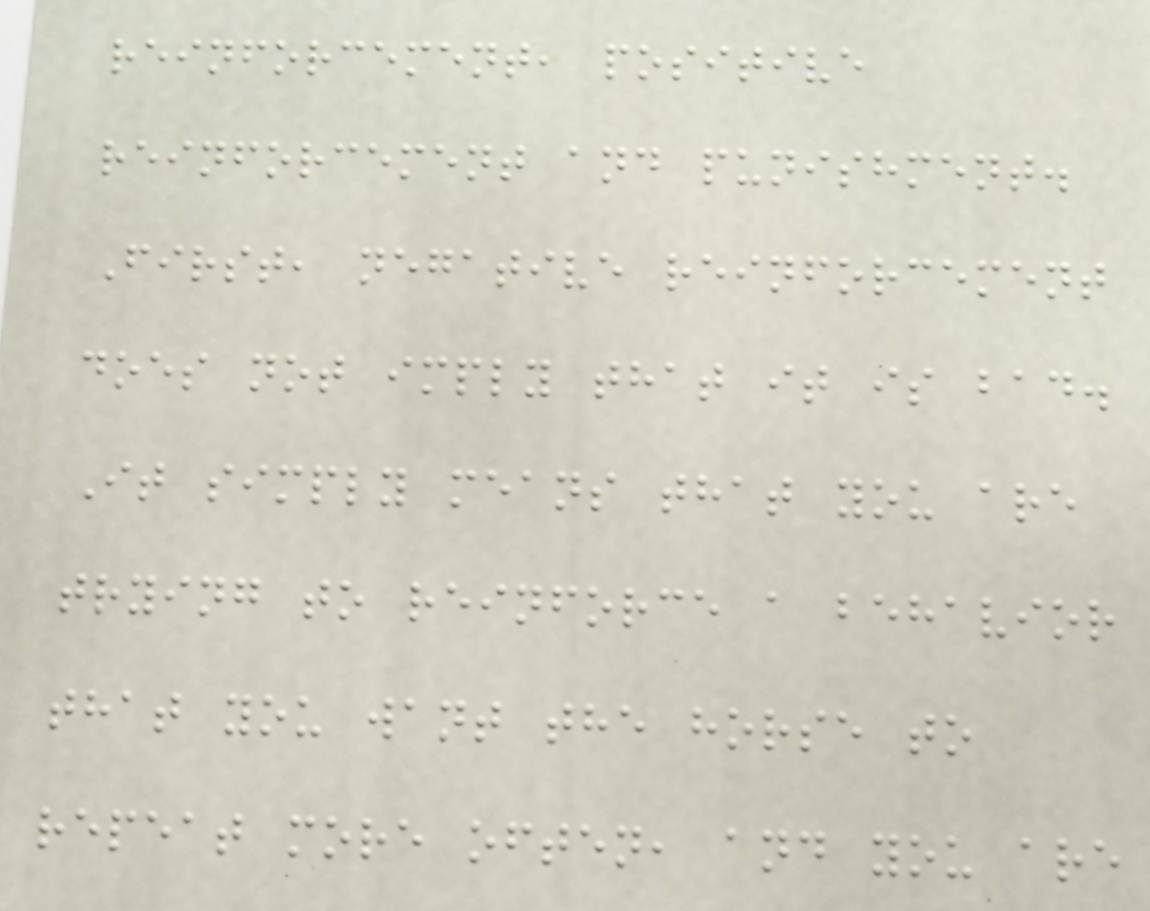reinforcement, positive
reinforcement and punishment.
First, negative reinforcement
does not imply that it is bad.
It simply means that you are
trying to reinforce a behavior
that you want the horse to
repeat more often, and you are
